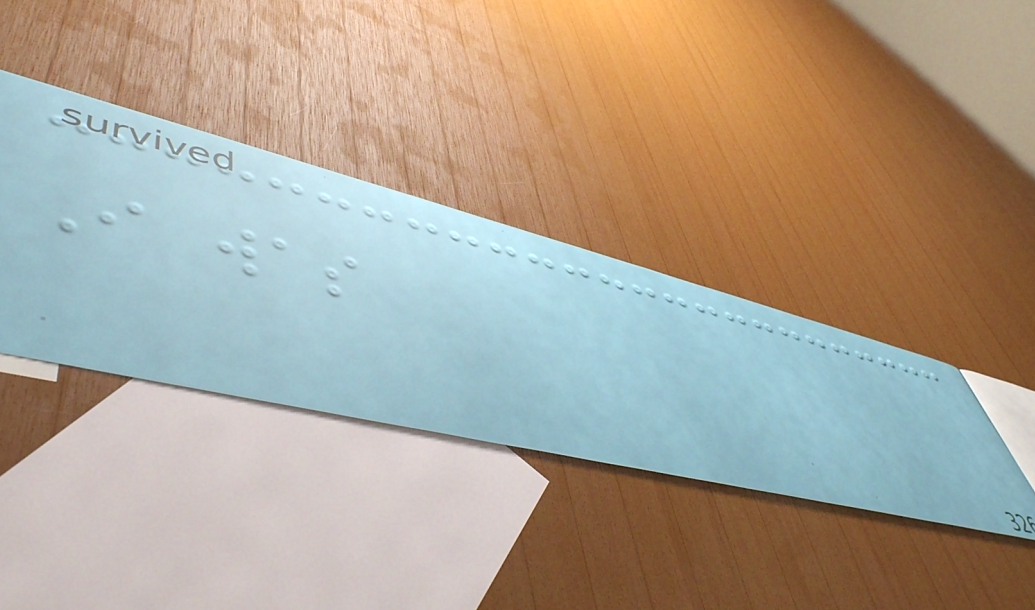I was
